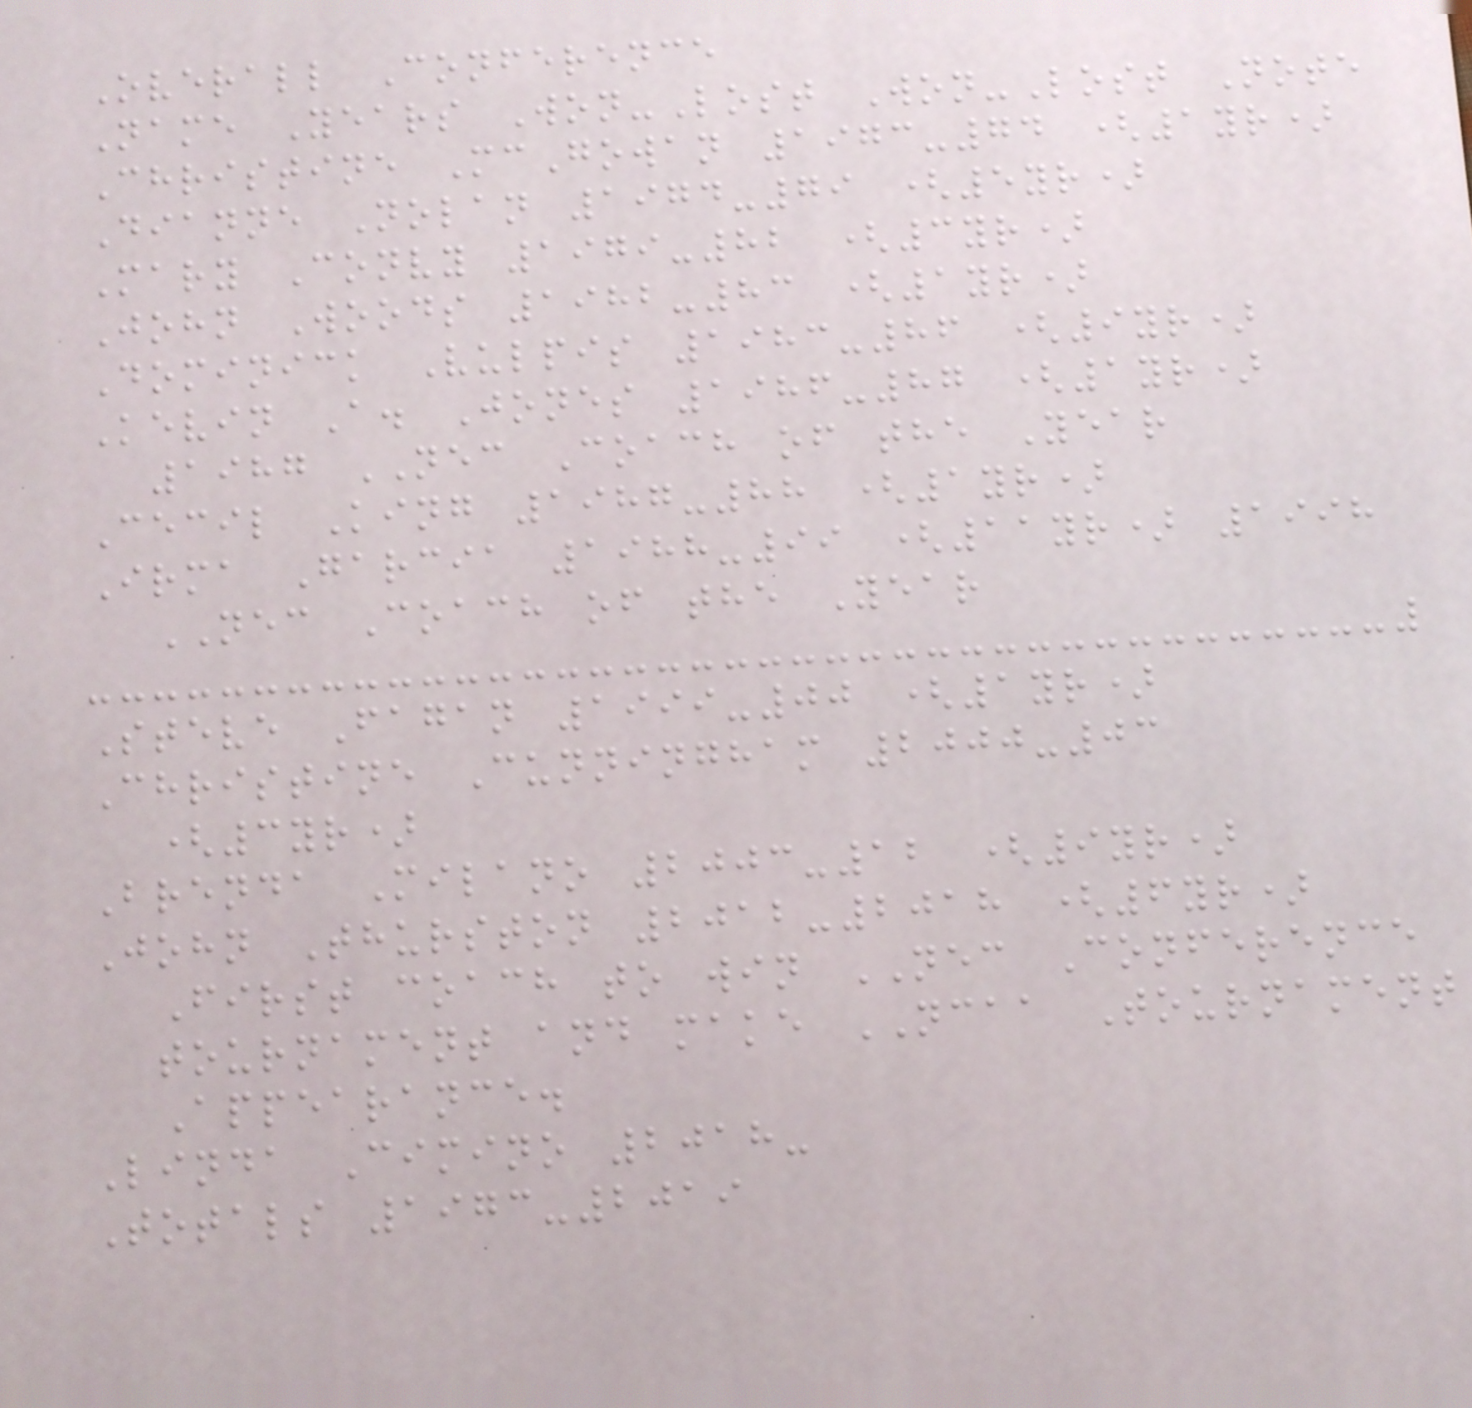Overall Conference
Name Years Won-Lost Won-Lost Note
Christine McGowan 1973-74 (1yr)
Dianne Nolan 1974-79 (5yr)
Mary Convy 1979-82 (3yr)
John Woods 1982-83 (1yr)
Dominick Vulpis 1983-86 (9yr)
Kevin A. Jones 1986-87 (1yr)
1987 NEC Coach of the Year
Cecil King 1987-88 (1yr)
Irma Garcia 1988-99 (11yr) 1998
NEC Coach of the Year
Steve Fagan 1999-00 (1yr)
Christine Cunningham 2000-03
(3yr)
Brenda Milano 2003-12 (9yr)
John Thurston 2012-2018 (6yr)
First coach to win NEC Conference
tournament and make NCAA Tournament
Appearance.
Linda Cimino 2018-
Totals 1973-2019
